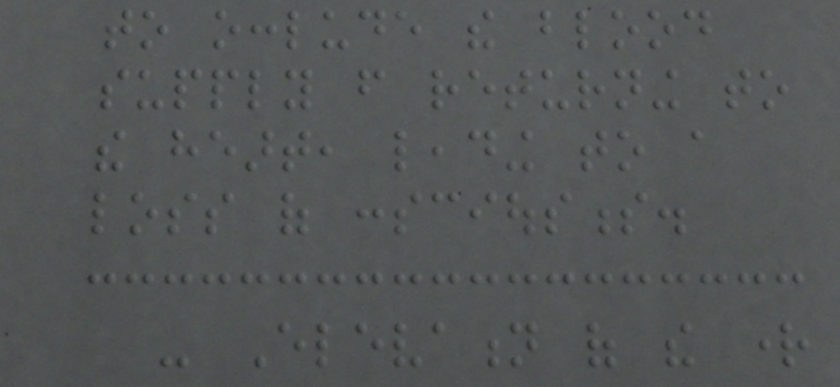to occlude the blood
supply from returning to
the heart, leading to a
loss of consciousness.
- Elevation of the right
